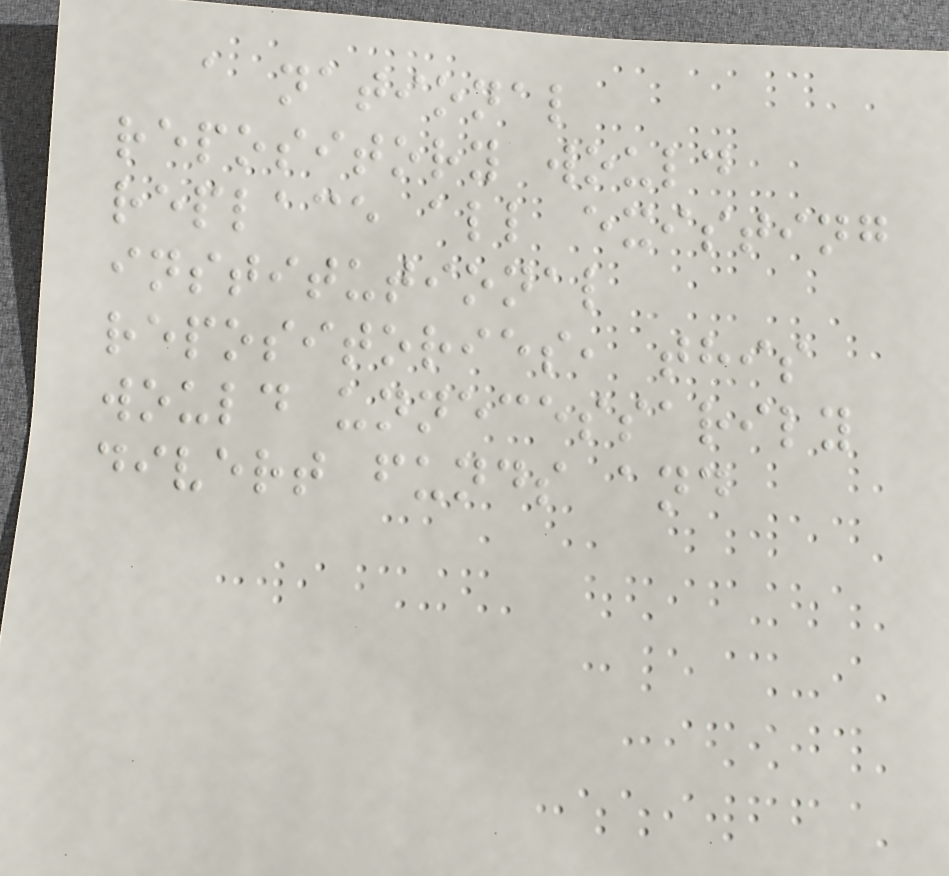a national
repository would
replace all existing
institutional
repositories, this
would unnecessarily
divert funds and
